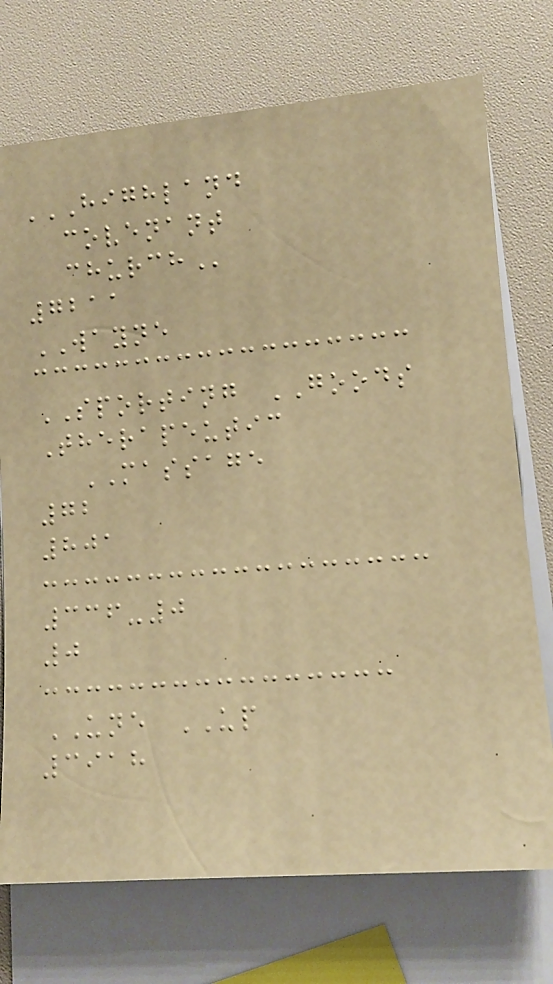HIGHLAND
COVENANT
CHURCH
7211
WAYNE
SPORTING GOODS
Therapeutic
MASSAGE
72
801
336-0
0
UNE UP
3918
